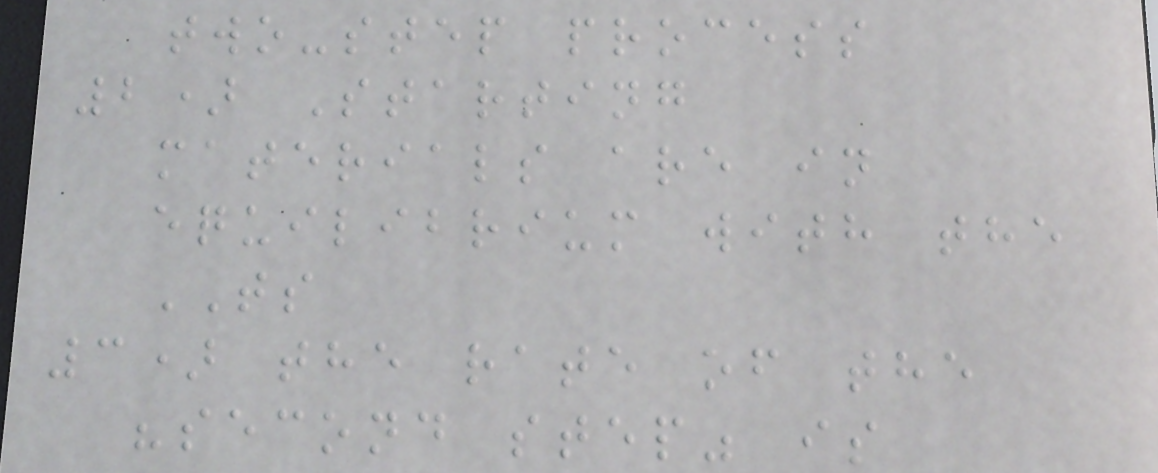two-step process
2) Starting
materials are in
equilibrium with the
TS
3) the rate of the
"second step" is
